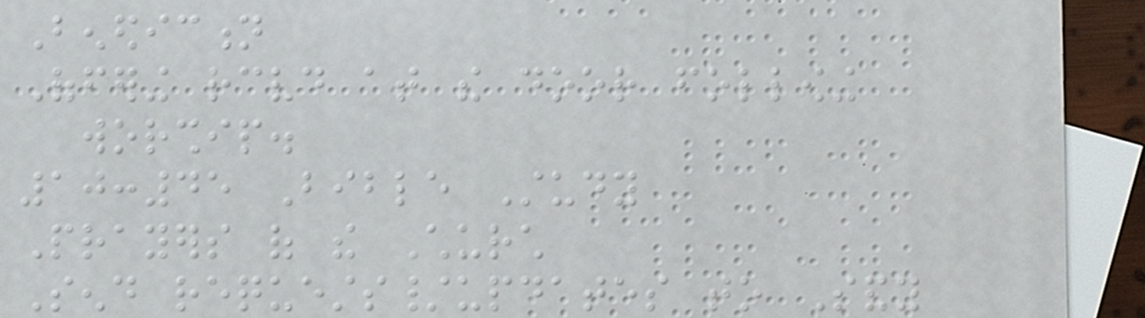Benediction
Offering received at the door following
worship.
10:45 Bible Study
Prayers of the Church
Send requests/updates to Sandy
